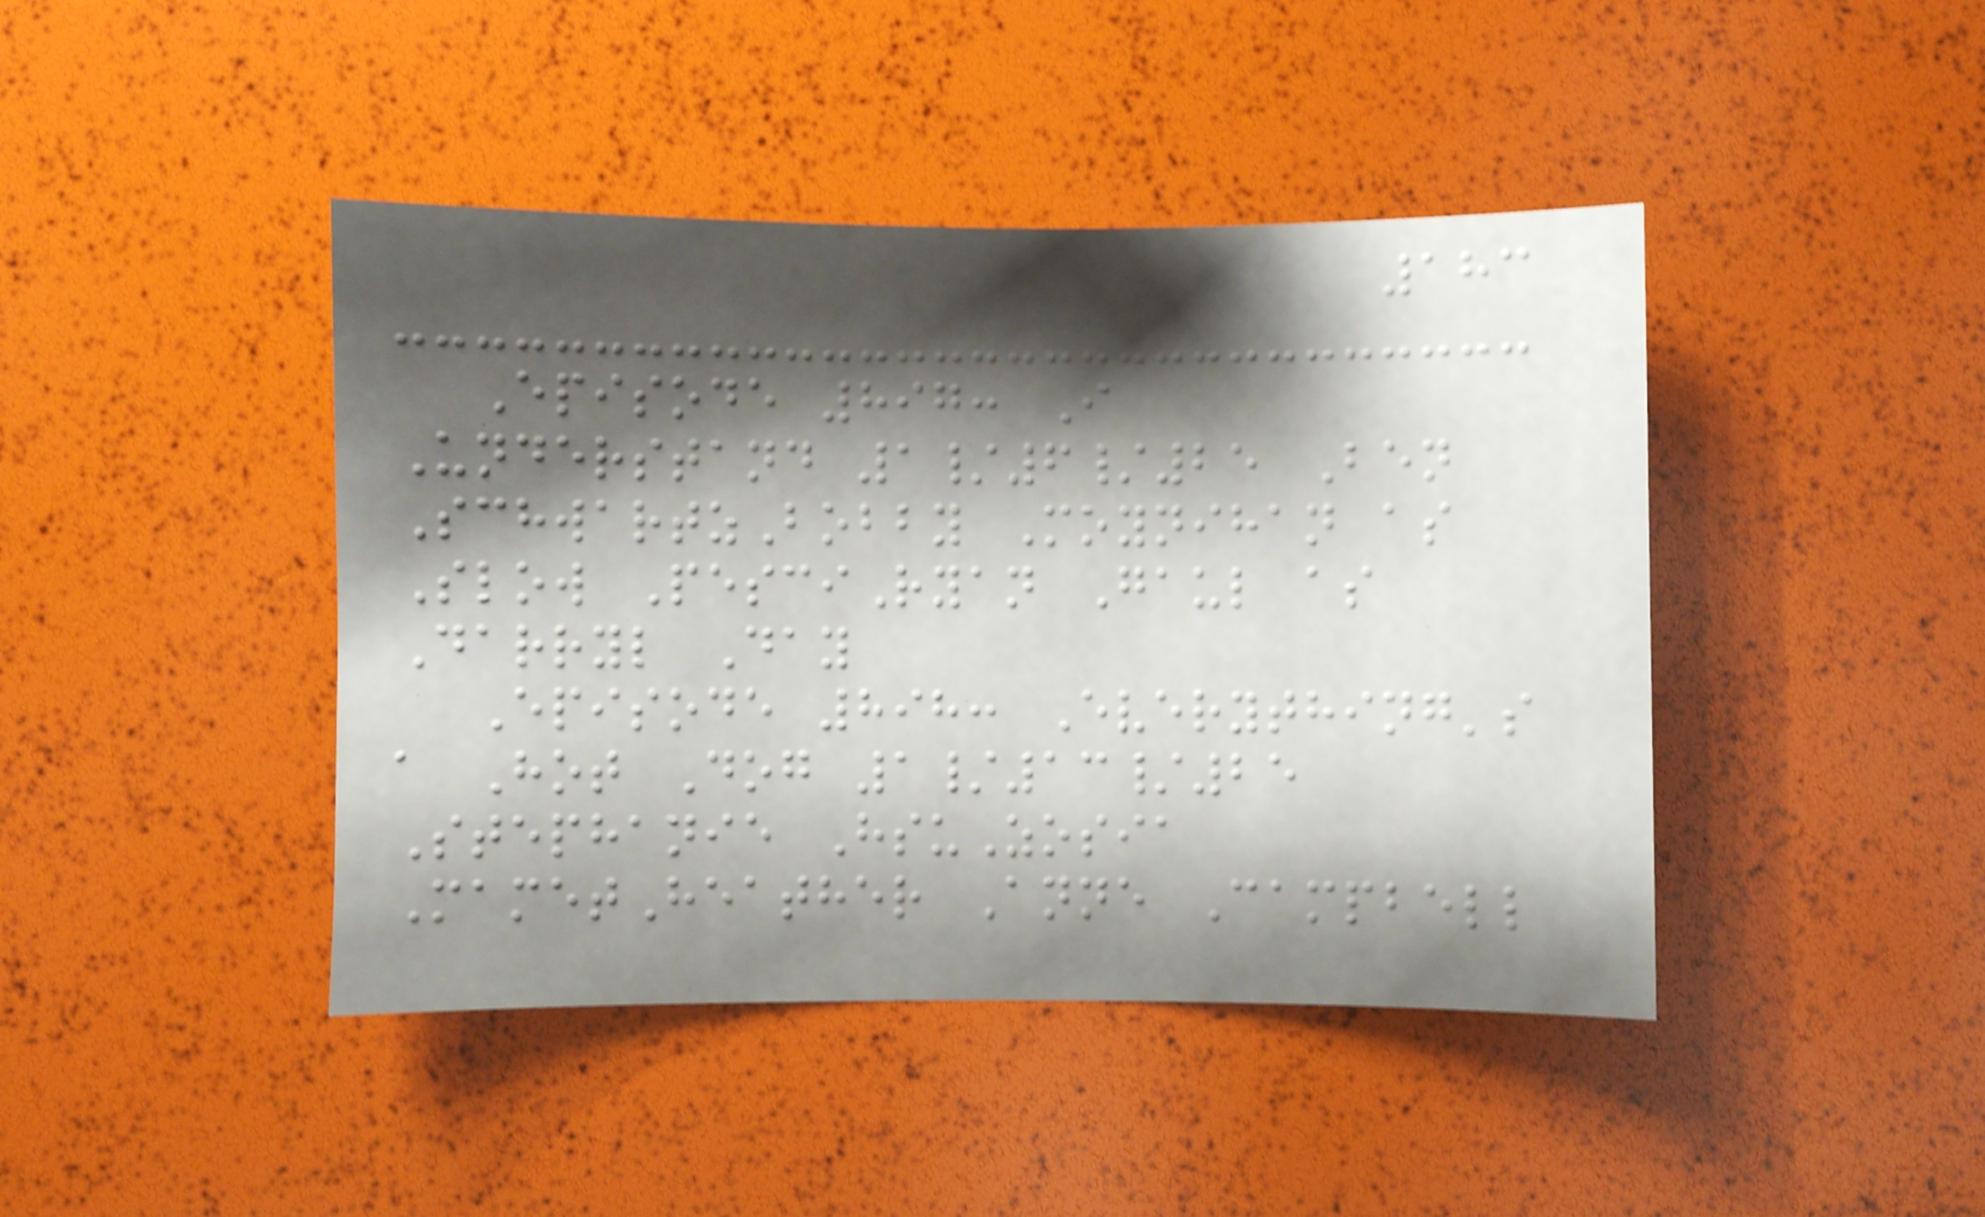183
Episode 897: I
Understand 1/6/25 Ben
SchwartzBobby Moynihan as
Slow PesciRyan Gaul as
Darryl Day
Episode 898: Everything's
a Hot Dog 1/13/25
Stephanie HsuZosia
MametHeather Anne Campbell
